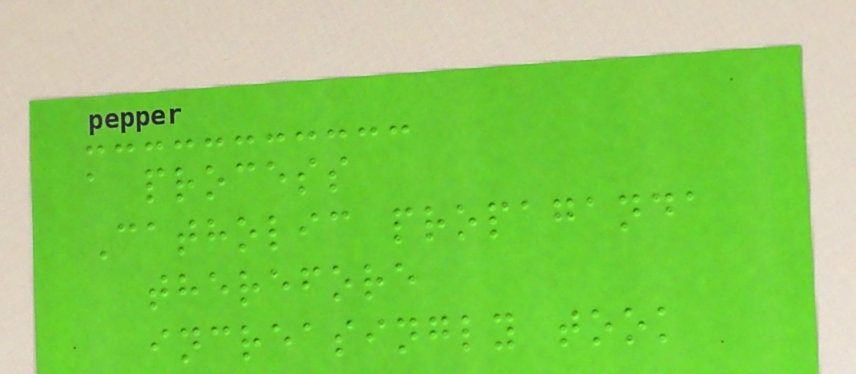a process
Catholic propaganda
therefore
increasingly took
